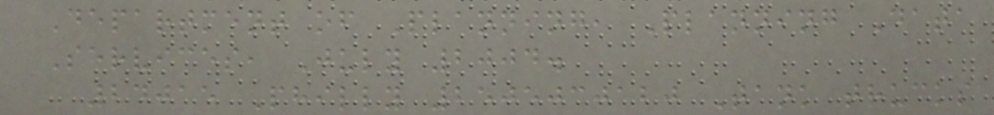Department of Planning, Planning Data
Services, July 2004.
24015 Philly 2505030120 Tank trucks
